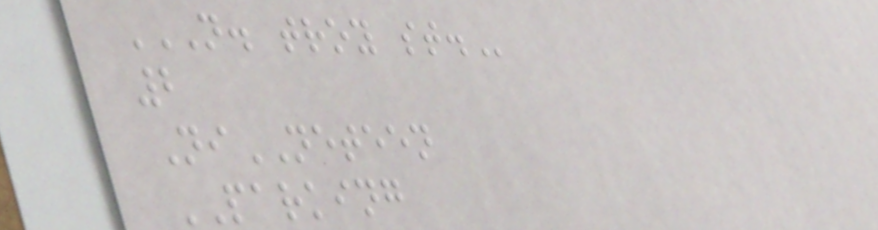N. TROY ST.
2
NiNETEEN
PARKING
